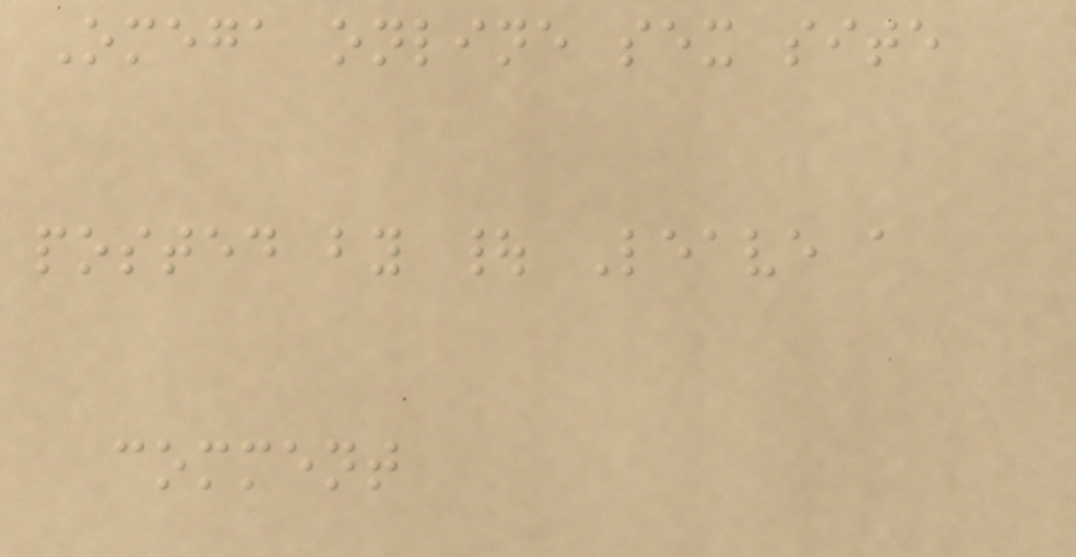Omega online sex site
posted by | Leave a
comment
